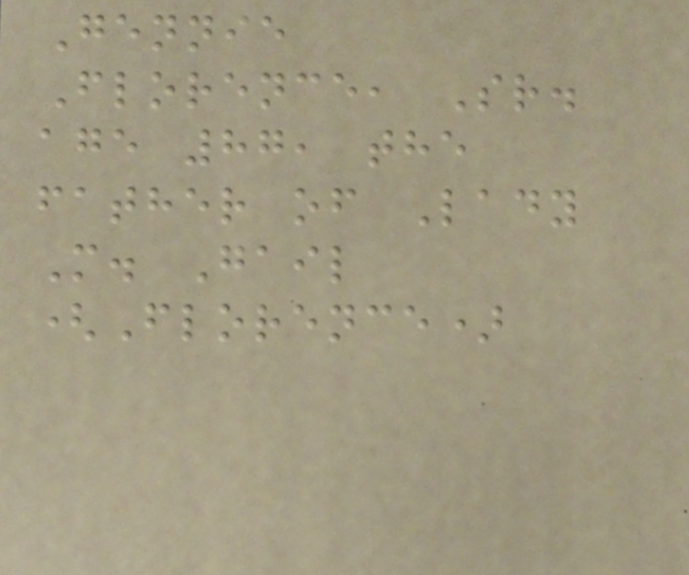Gennie
Florence, Sr.
age 87, the
father of Lady
M. Gail
(Florence)
